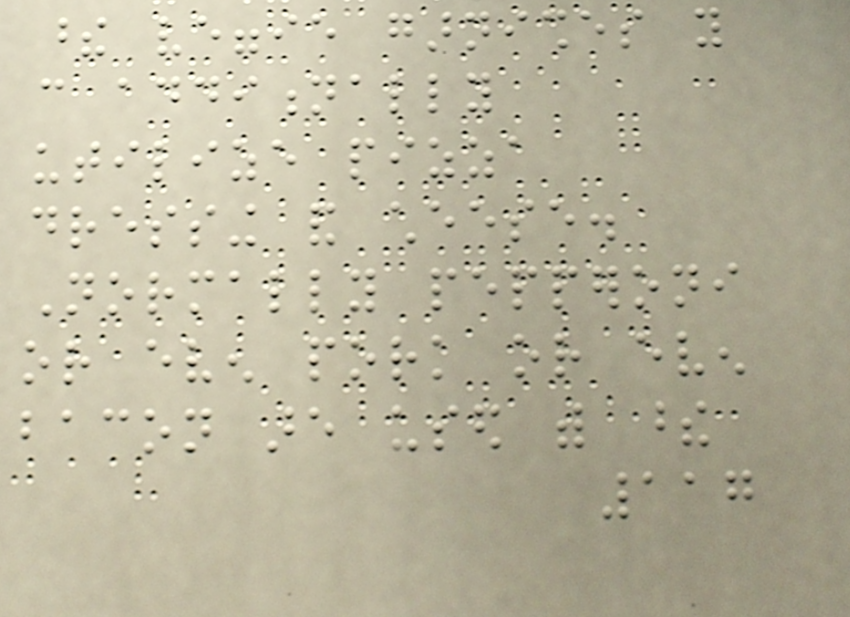these veggie garnishes you
can additionally
utilize pizza
dressing and cheese.
Normally pepperoni
or even pork or even
bacon are used with these
117
